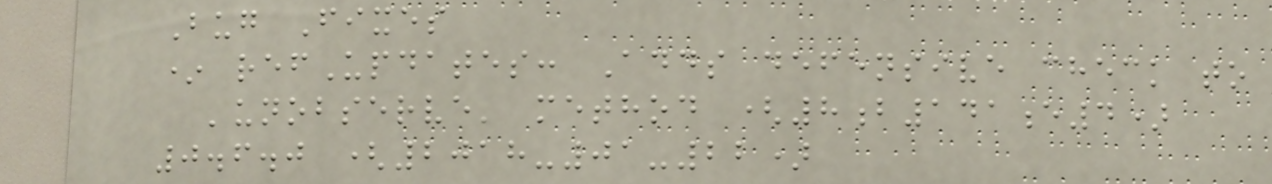Bug Fixes
* refUpdates: Adds defensive check to
'unobserve' method (8b141e4)
0.6.0 (2018-01-22)
